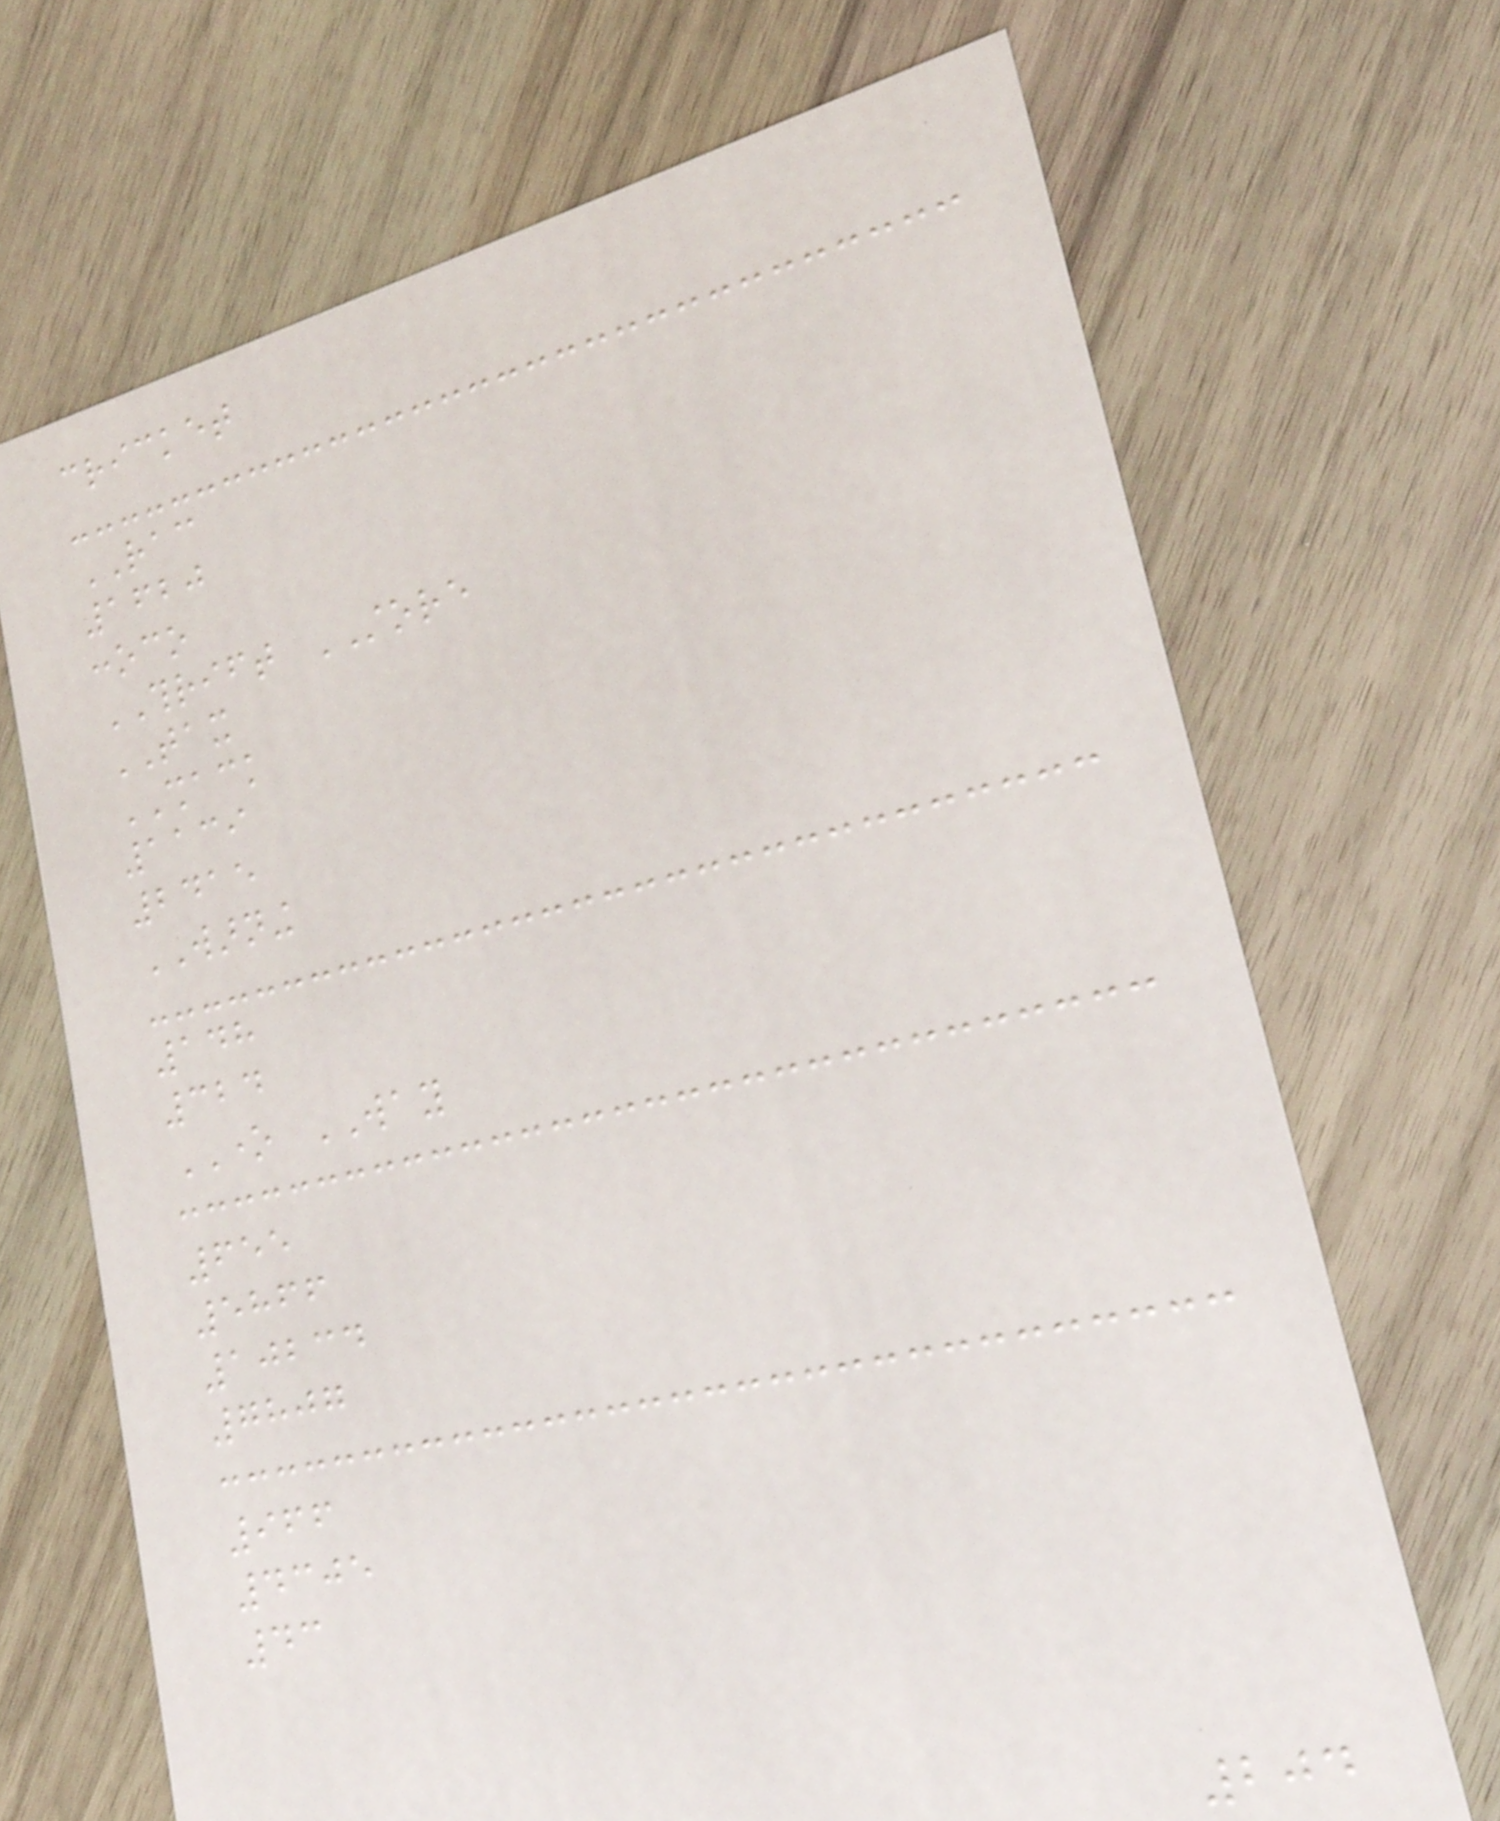cricket
RAC
1620
conoco
THRIFT STORE
TAX
SHACK
1139
2415
WARNING
148
324
ONE WAY
655
5866
10234
7807
966
4305
43
204
